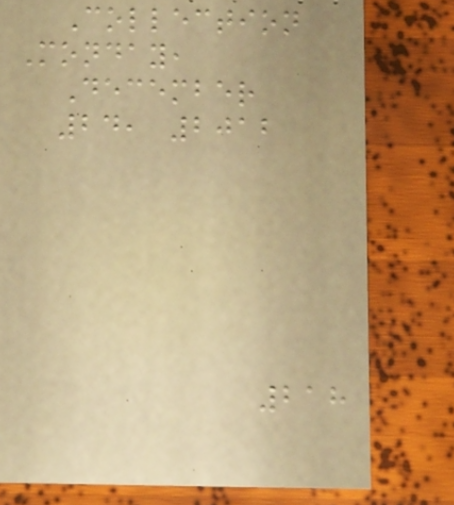Collection
Monday,
December
24, 2012
218
